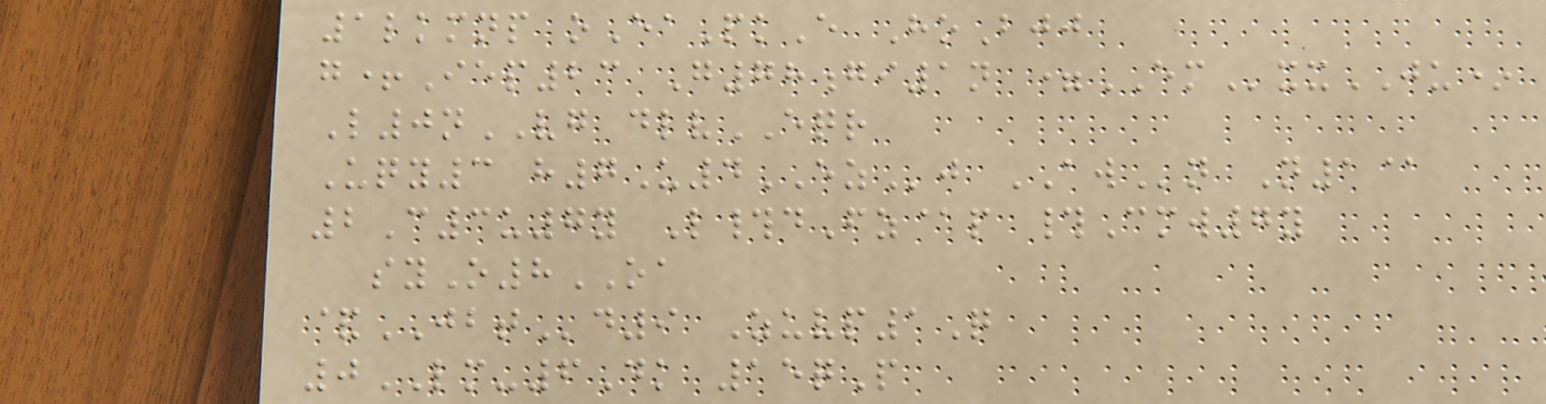1lkmnp oEaPkE HoBjj
g+Iep23 G78gi1n =EMxxJU*
L0nVG dlvEQR
Uqy3 h7U4EZj AWn N1@
2C3u7y L#dFz@p #Cmw7y
syO8OA
&JBTd9 Zuvp1Q
0LM-6Dk 15qP
